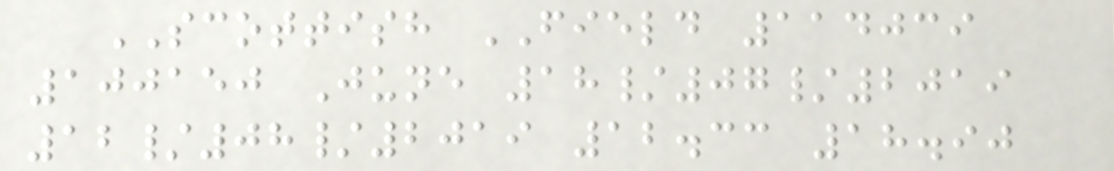SCOTTISH FIELD 114039
100150 June 18/07/2019
12/08/2019 12.33 18.90
